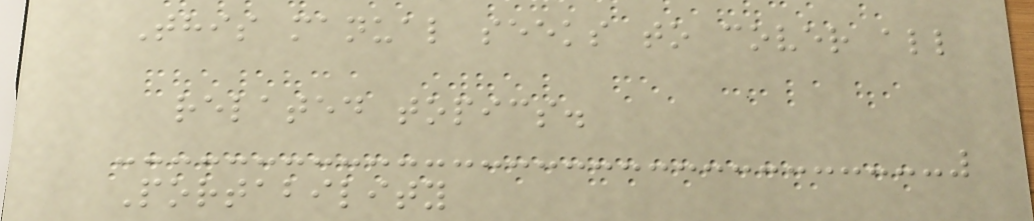This manual seeks to cover all
related topics.
Portability
